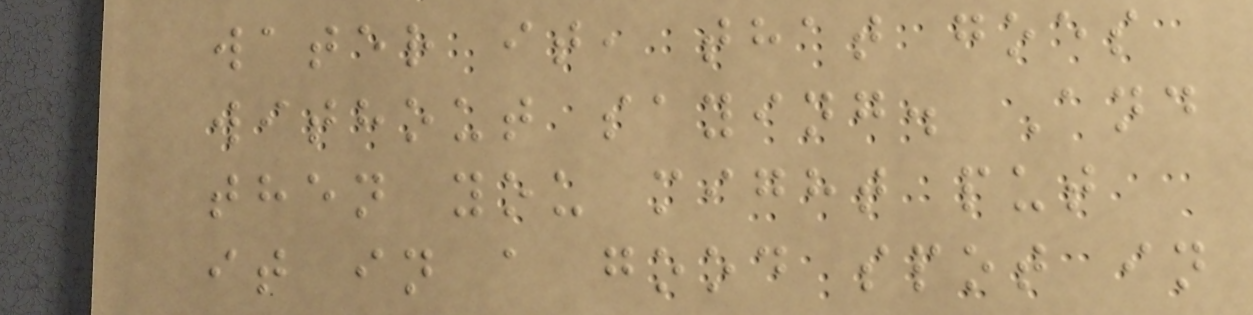water it, that goes
without saying. And
then you might put
it in a good spot in
